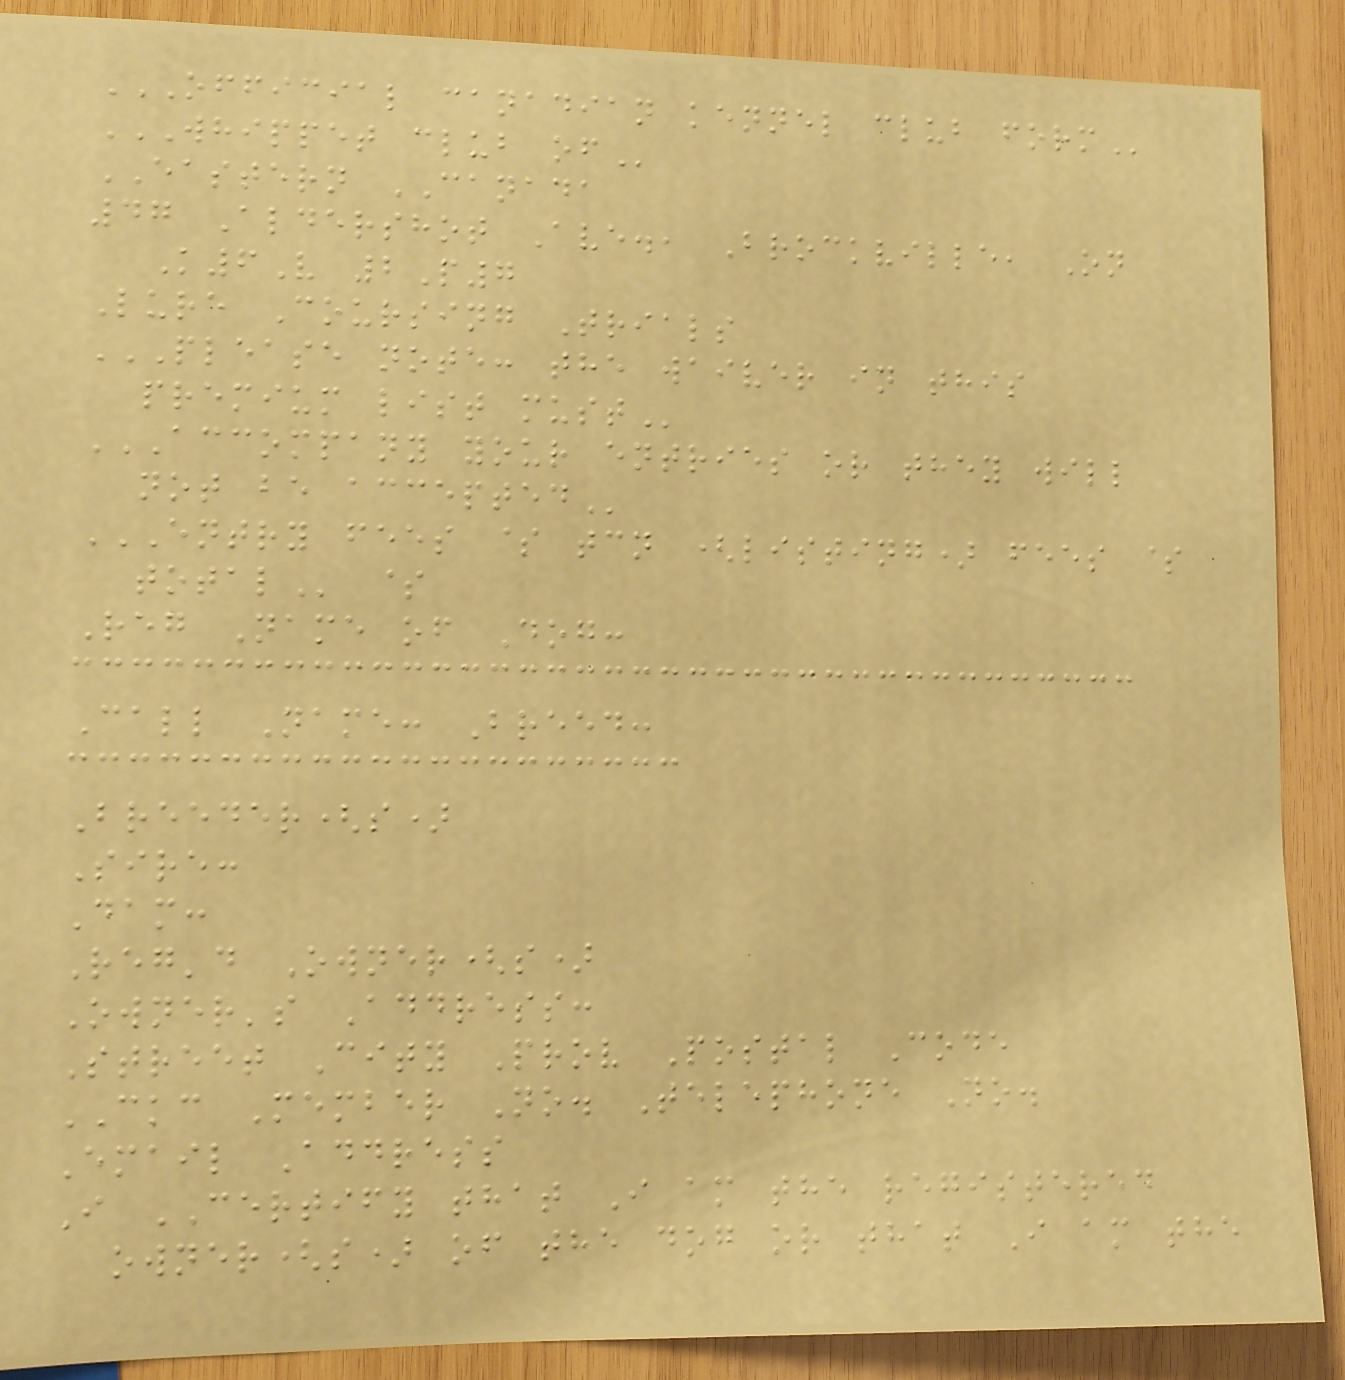OFFICIAL CANADIAN KENNEL CLUB FORM
WHIPPET CLUB OF
EASTERN CANADA
47 Aldershot Ave., Brockville, On
K6V 2P7
Lure Coursing Trials
PLEASE NOTE: THE WAIVER IN THIS
PREMIUM LIST MUST
ACCOMPANY YOUR ENTRIES OR THEY WILL
NOT BE ACCEPTED
ENTRY FEES $ TCN (LISTING) FEES $
TOTAL $
Reg Name of Dog:
Call Name: Breed:
Breeder(s)
Sire:
Dam:
Reg'd Owner(s)
Owner's Address:
Street City Prov Postal Code
CKC Member No. Telephone No.
Email Address
I CERTIFY that I am the registered
owner(s) of the dog or that I am the
